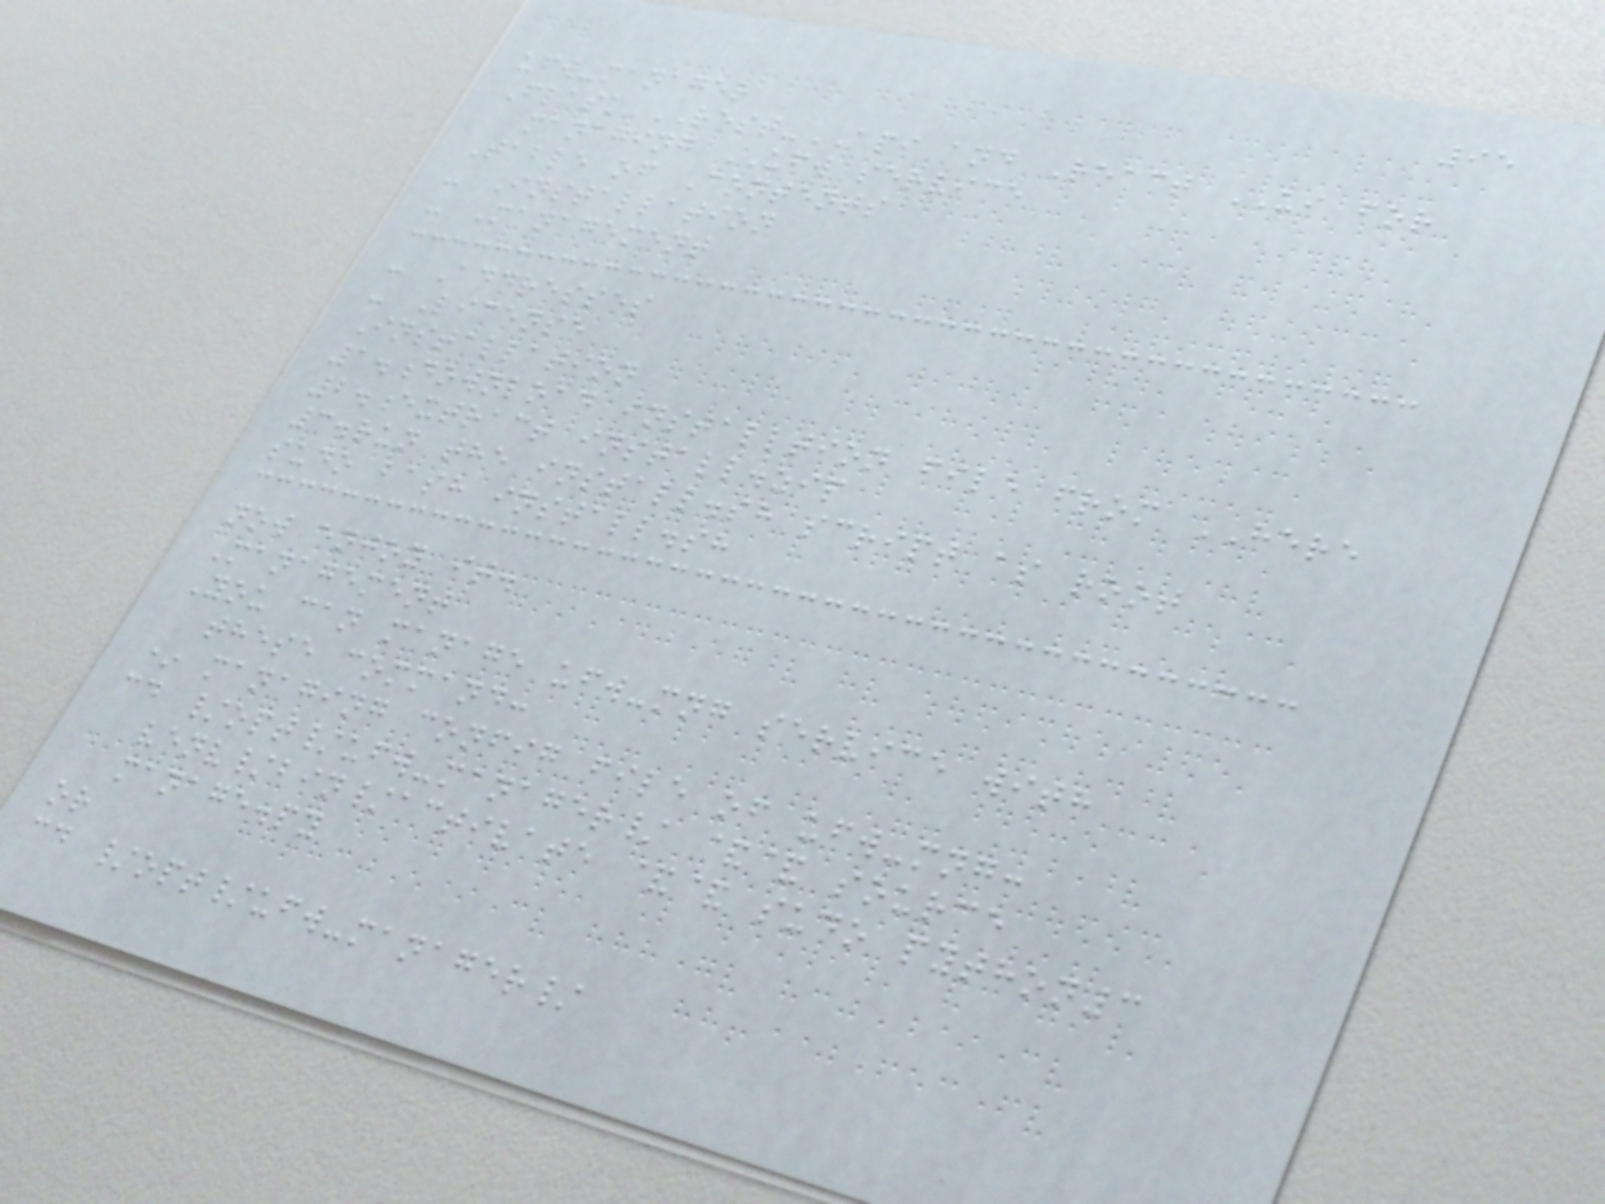95
ufw-manager
Flask REST-API and React UI for
managing UFW service
Table of Contents
- Installation
- Management
- Addresses
- License
Installation
1.download installtion file from HERE
2.extract install.zip
3.run the install.sh script as root
sudo bash install.sh
now enjoy it.
Management
You can manage ufw-mng service with
these command:
* managing config file of ufw-mng:
cd /opt/ufw-manager/ && source
venv/bin/activate && sudo python3
manage.py
or
cd /opt/ufw-manager/
